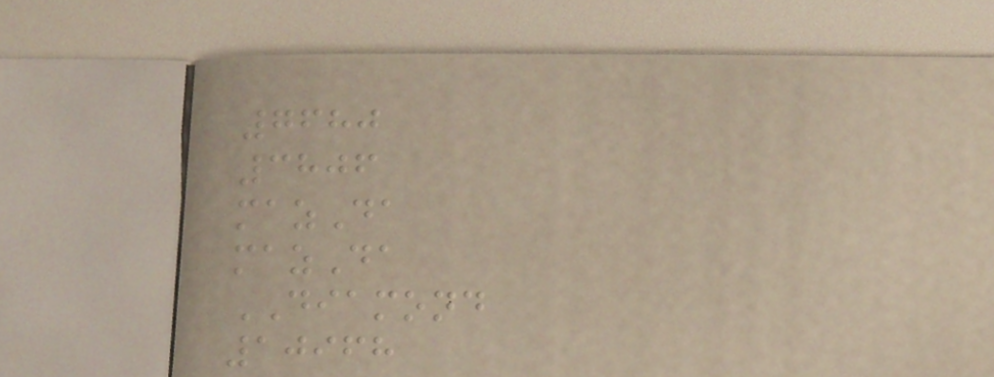7680
3806
mazDa
mazDa
DIAMOND
10968
